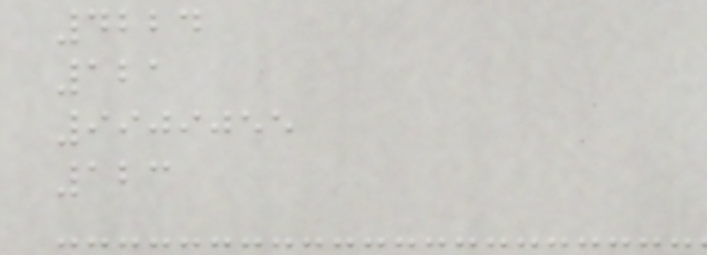4224
121
9909055
123
